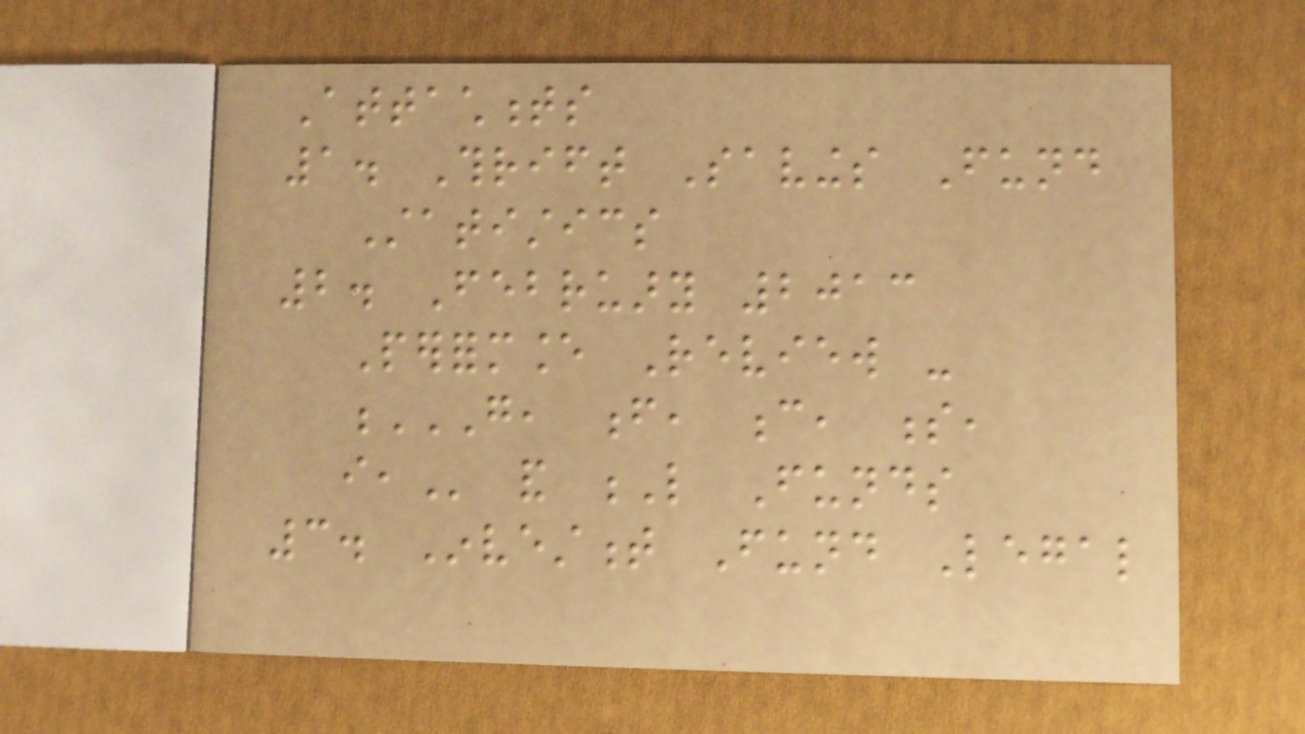Attachments
1. Thrift Savings Fund
Statistics
2. February 2013
Performance Review -
G, F, C, S,
I, and L Funds
3. Investment Fund Legal
